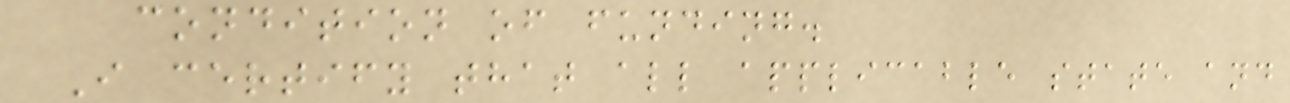condition of funding.
I certify that all applicable state and
